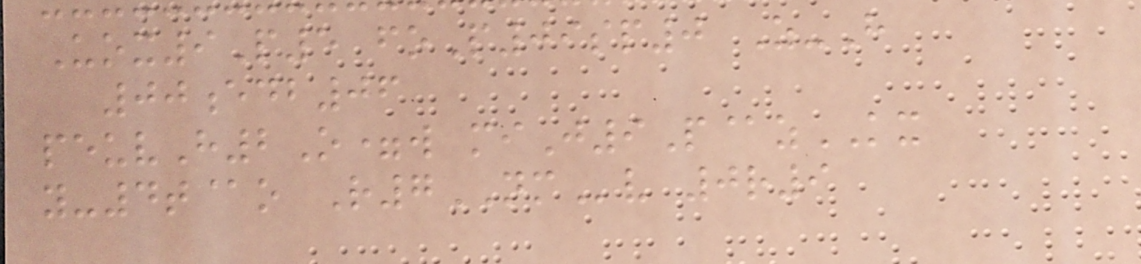Uox9P5 foP09sp0 Z-H
00edb06
peuvH2O=w miJ9P@zKX
y-4t@o R7NMv 0r9
